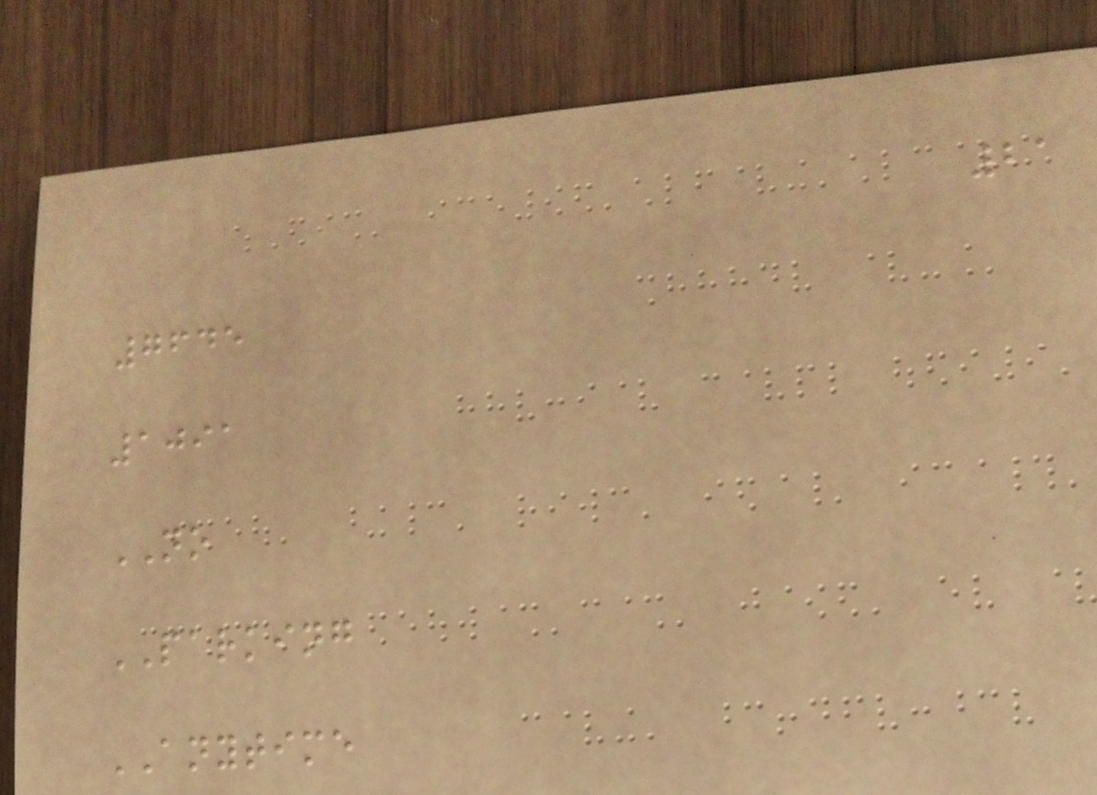21
7645
1091
NO
PARKING
ANYTIME
